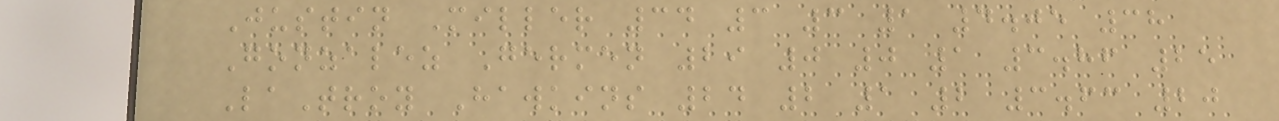Justin Miller 34 3 3 1 4.05 38
Gonzalez Germen 29 0 0 1 3.86 25
LaTroy Hawkins 24 2 1 2 3.63 20
